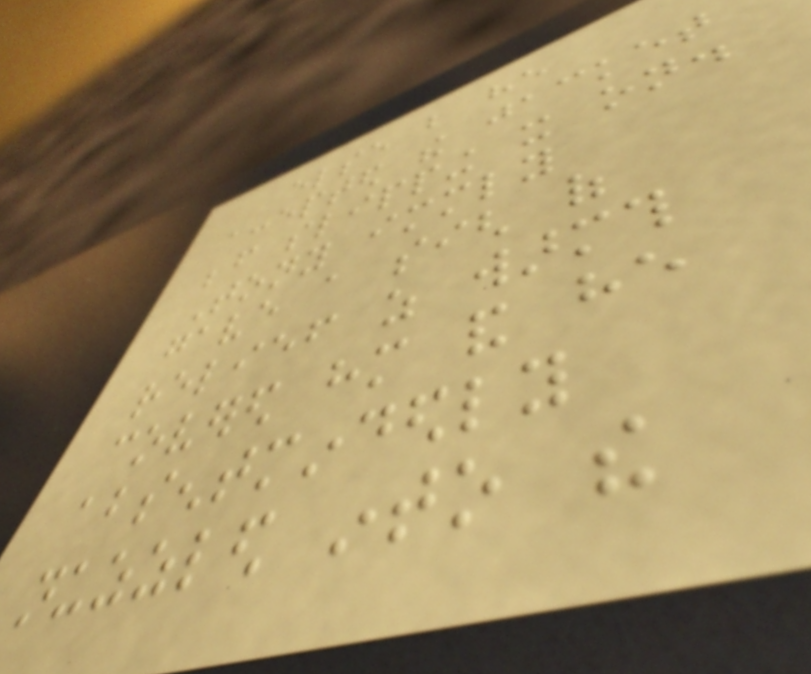else but he
accepted the jacket
before slipping it on.
Tony immediately
gave a sigh of
relief as warmth
covered him and he
absentmindedly
nuzzled into the
